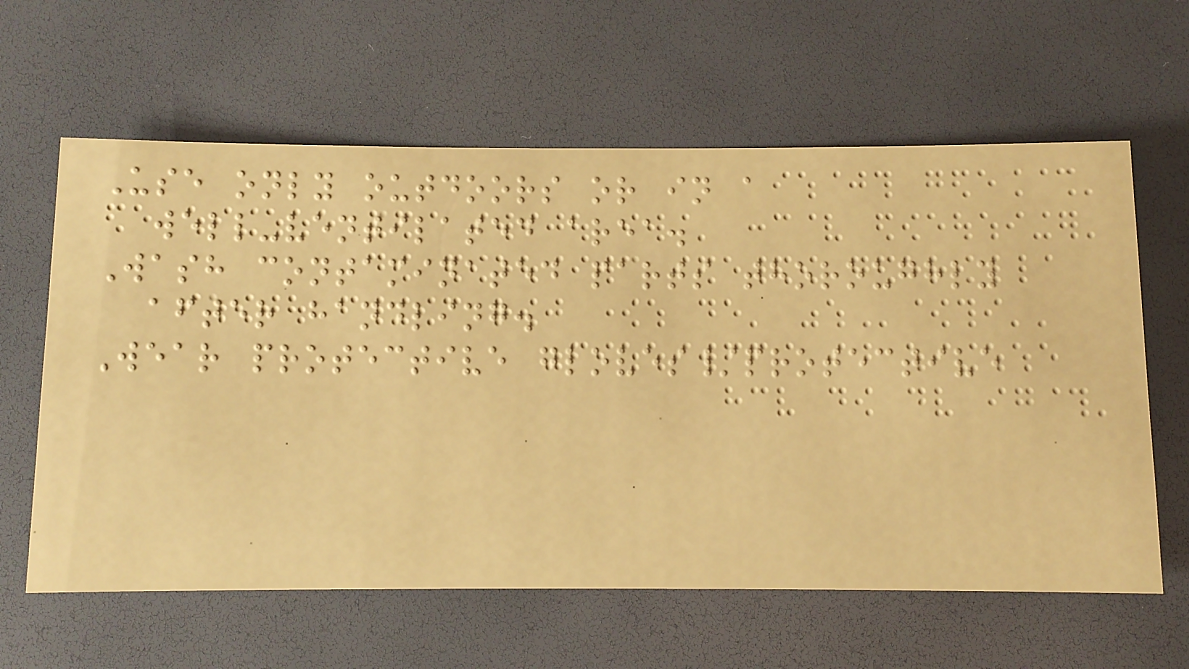Use only outdoors or in a
well-ventilated area.
Wash contaminated parts thoroughly
after handling.
Wear protective gloves/protective
